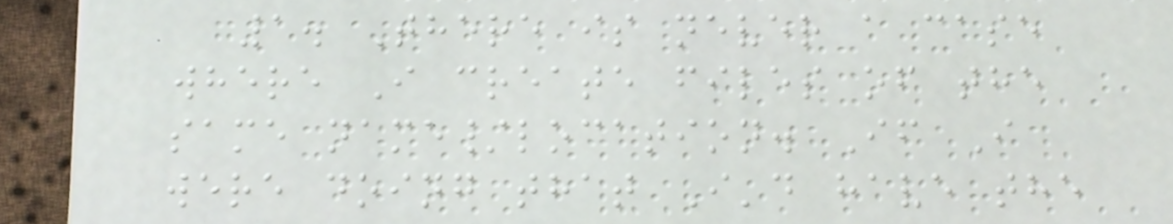1. There is never a case
where I create files of the
same name/location. If I
were doing that I'd have the
